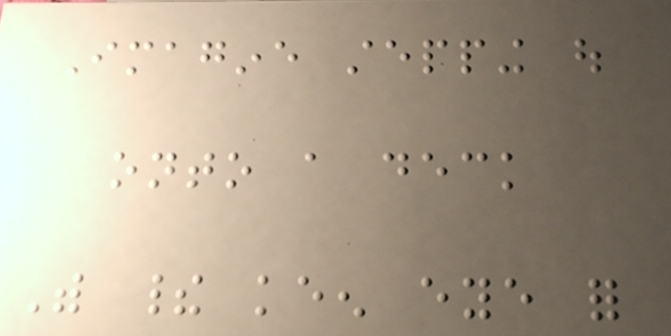Imagine stepping out
onto a deck
With their keen eye for
